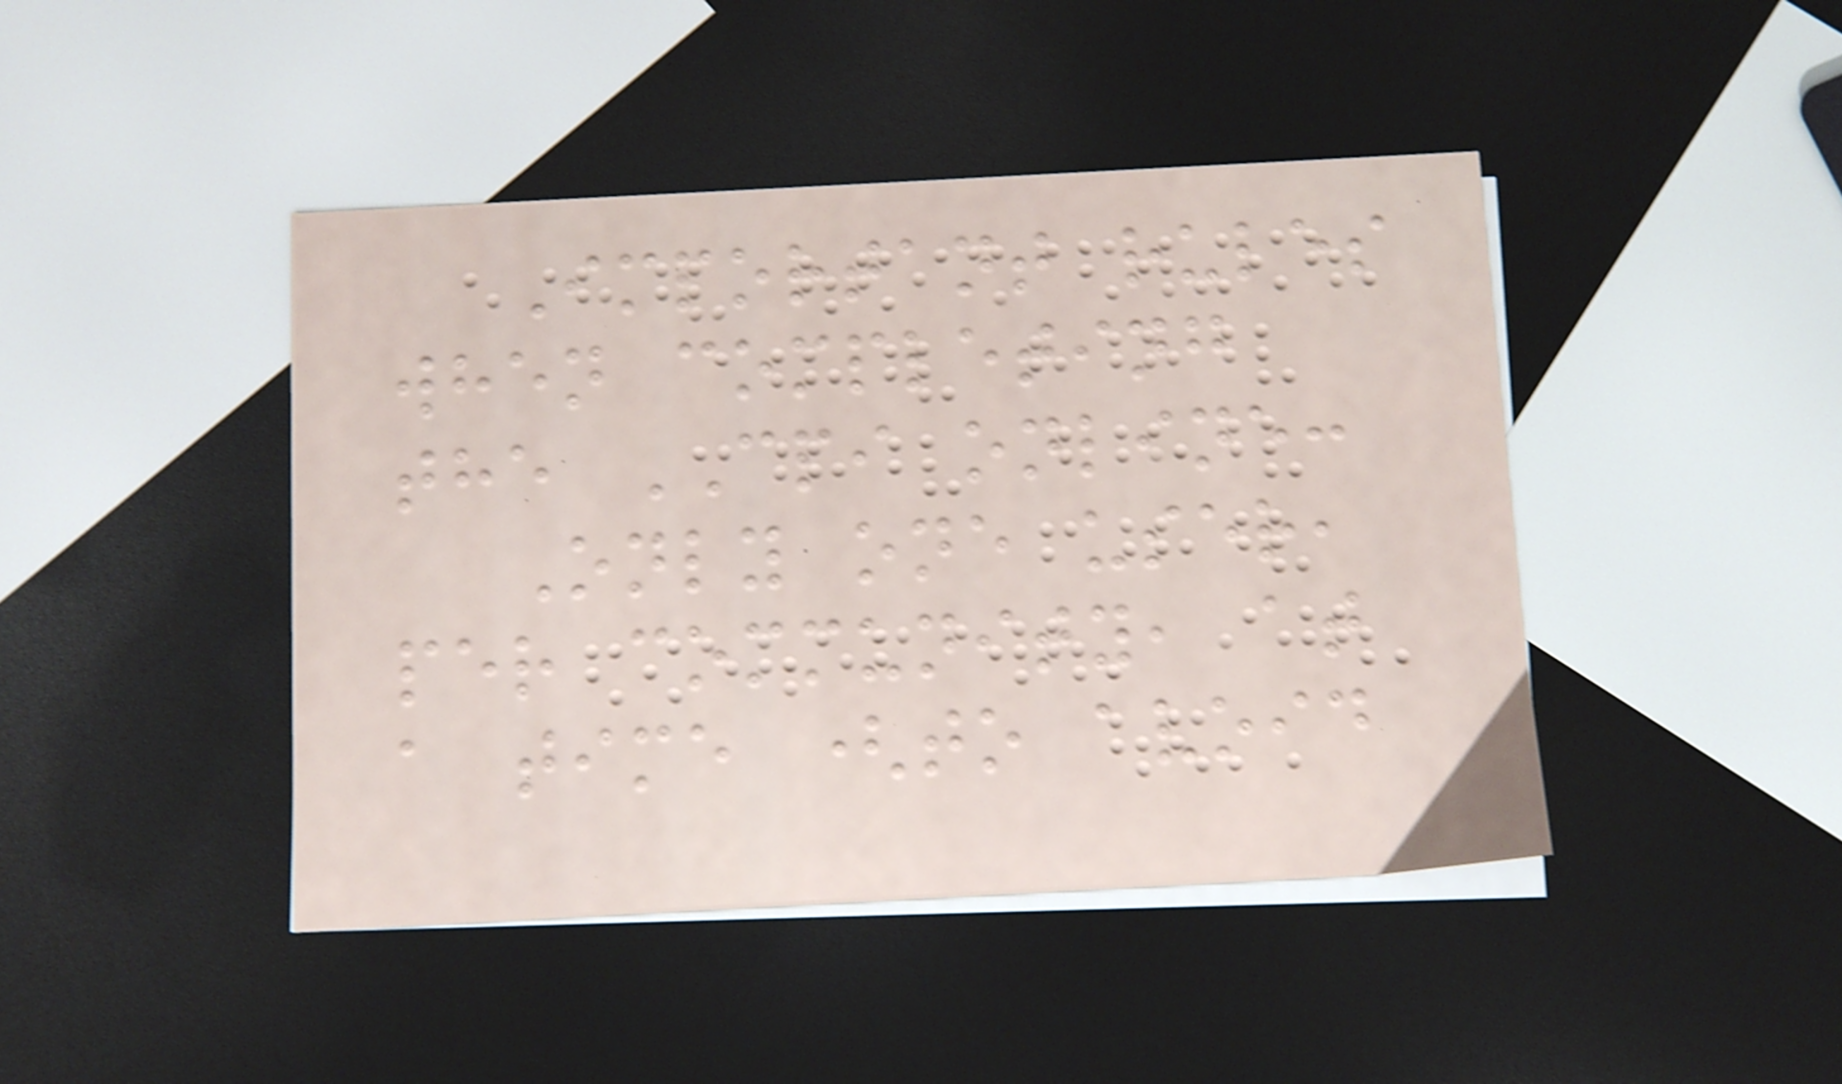Important rules
when completing
the CPI online:
Only one user,
per community, at
a time (to avoid
